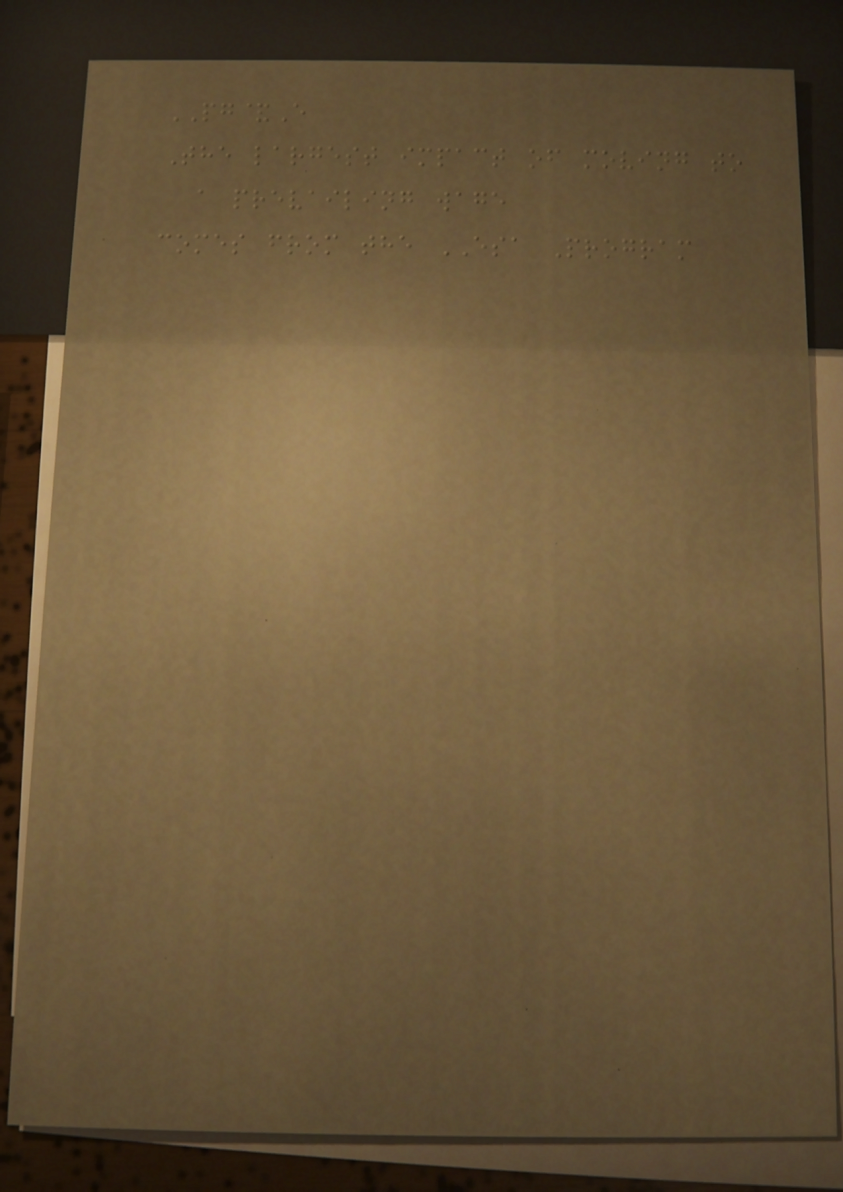PG&E
The largest impact of moving to
a prevailing wage
comes from the ESA Program
